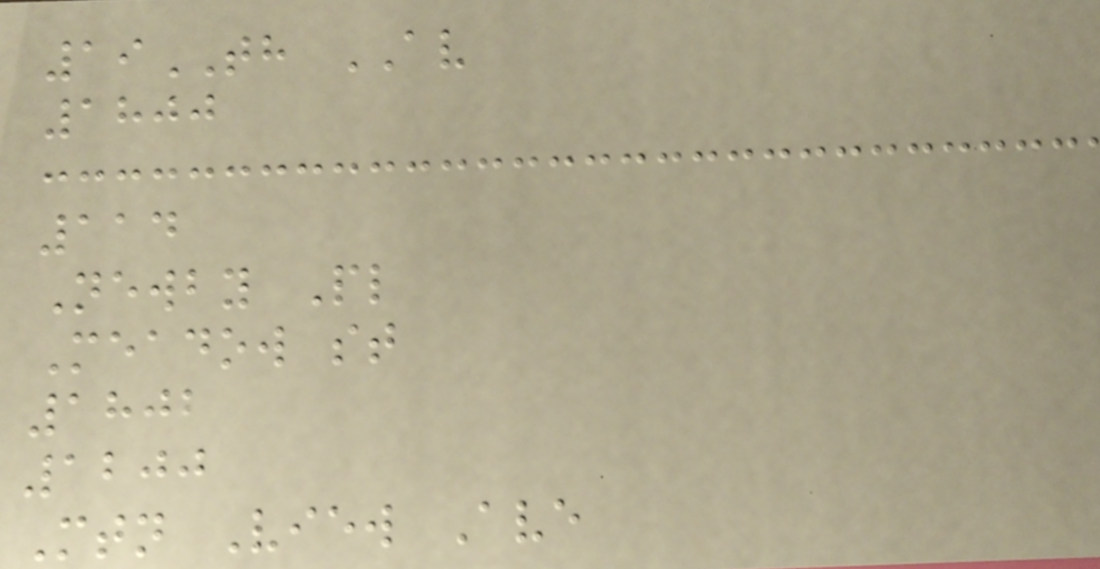19TH AV
1800
114
Newby Pl
Meadow st
1802
1200
Mtn View Ave
